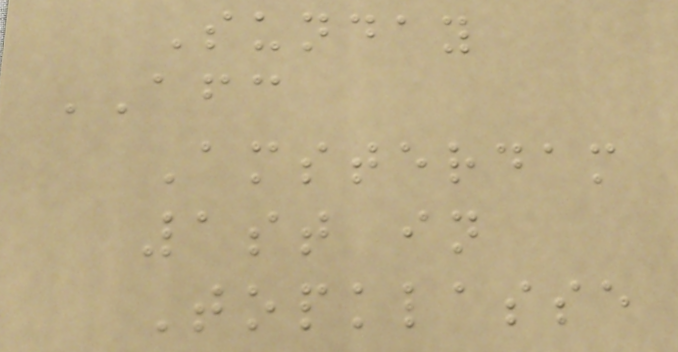Sunday
AFC
Amsterdam
1st in
Topklasse
